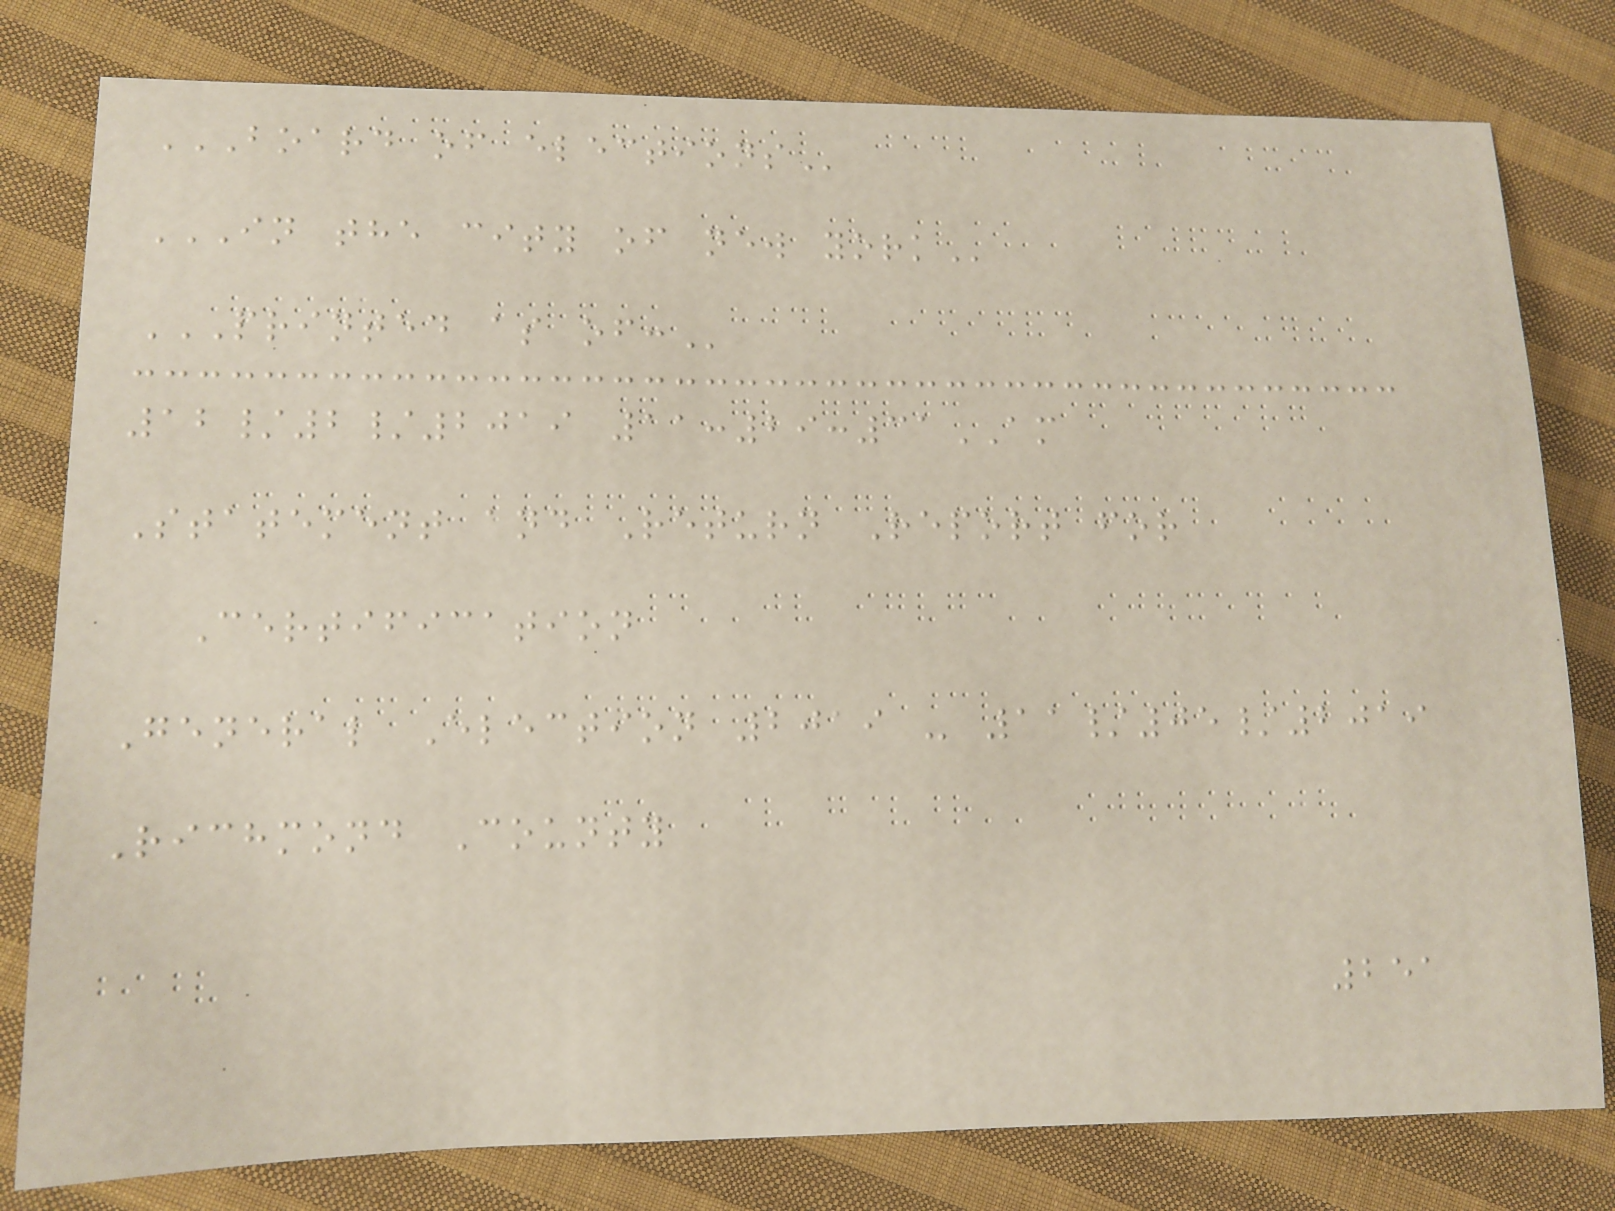BOARD OF ELECTIONS
IN THE CITY OF NEW YORK
PRINTED AS OF:
12/2/2019 11:29:31AM
Statement and Return Report for
Certification
General Election 2019 - 11/05/2019
Richmond County
251
